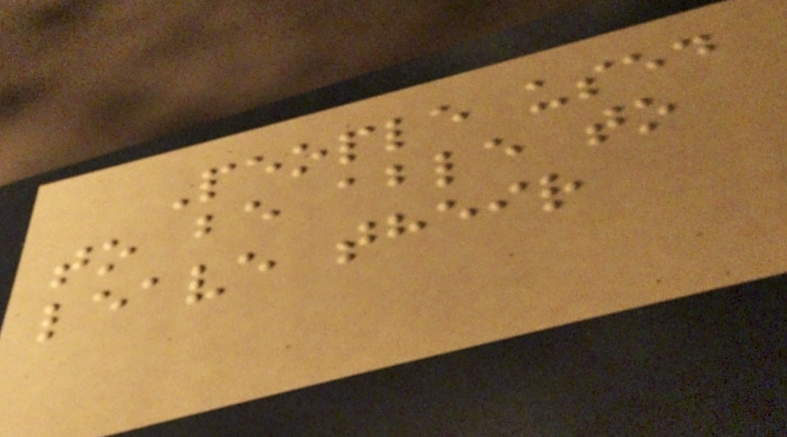People used
to be able to
leave their
